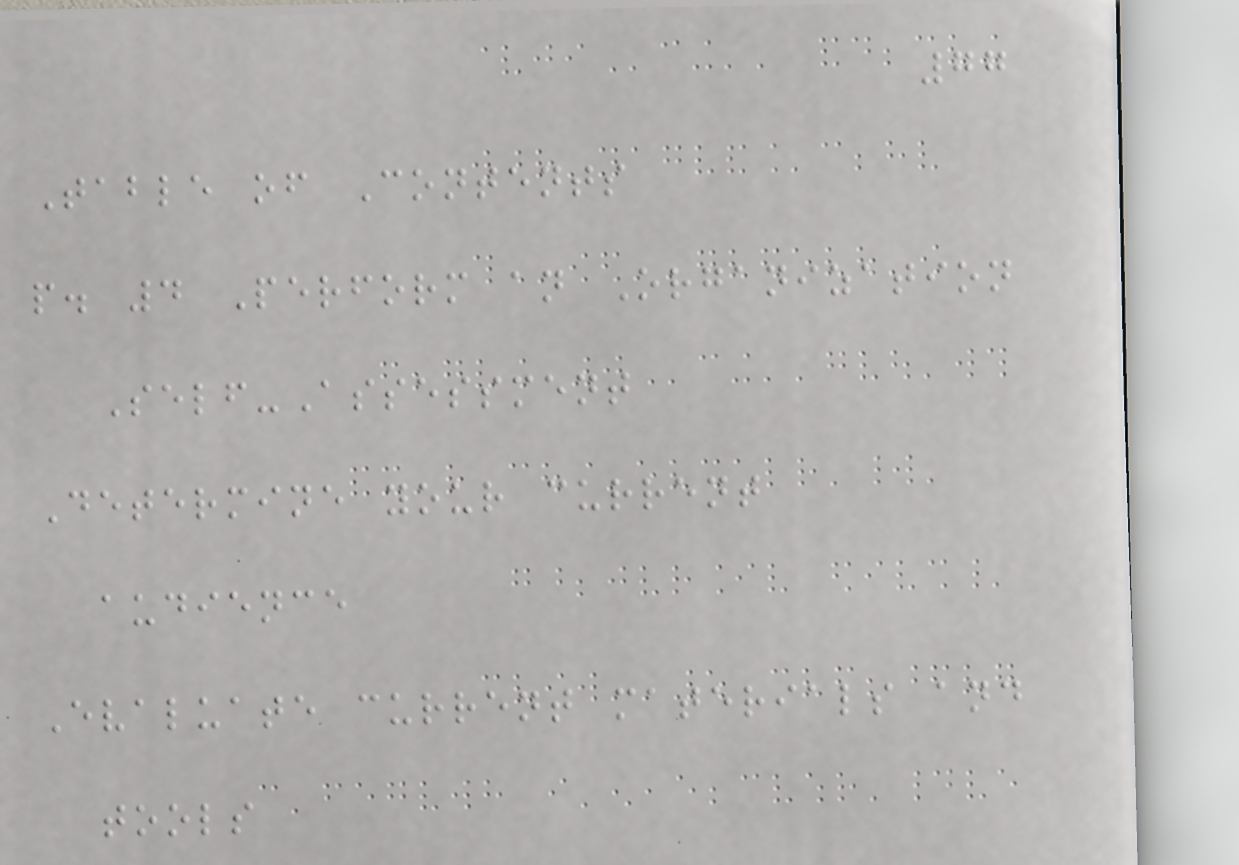77
Table of Contents
p. 4 Perform an Organization
Self-Assessment
Determine your current
audience
Evaluate current materials and
tools
